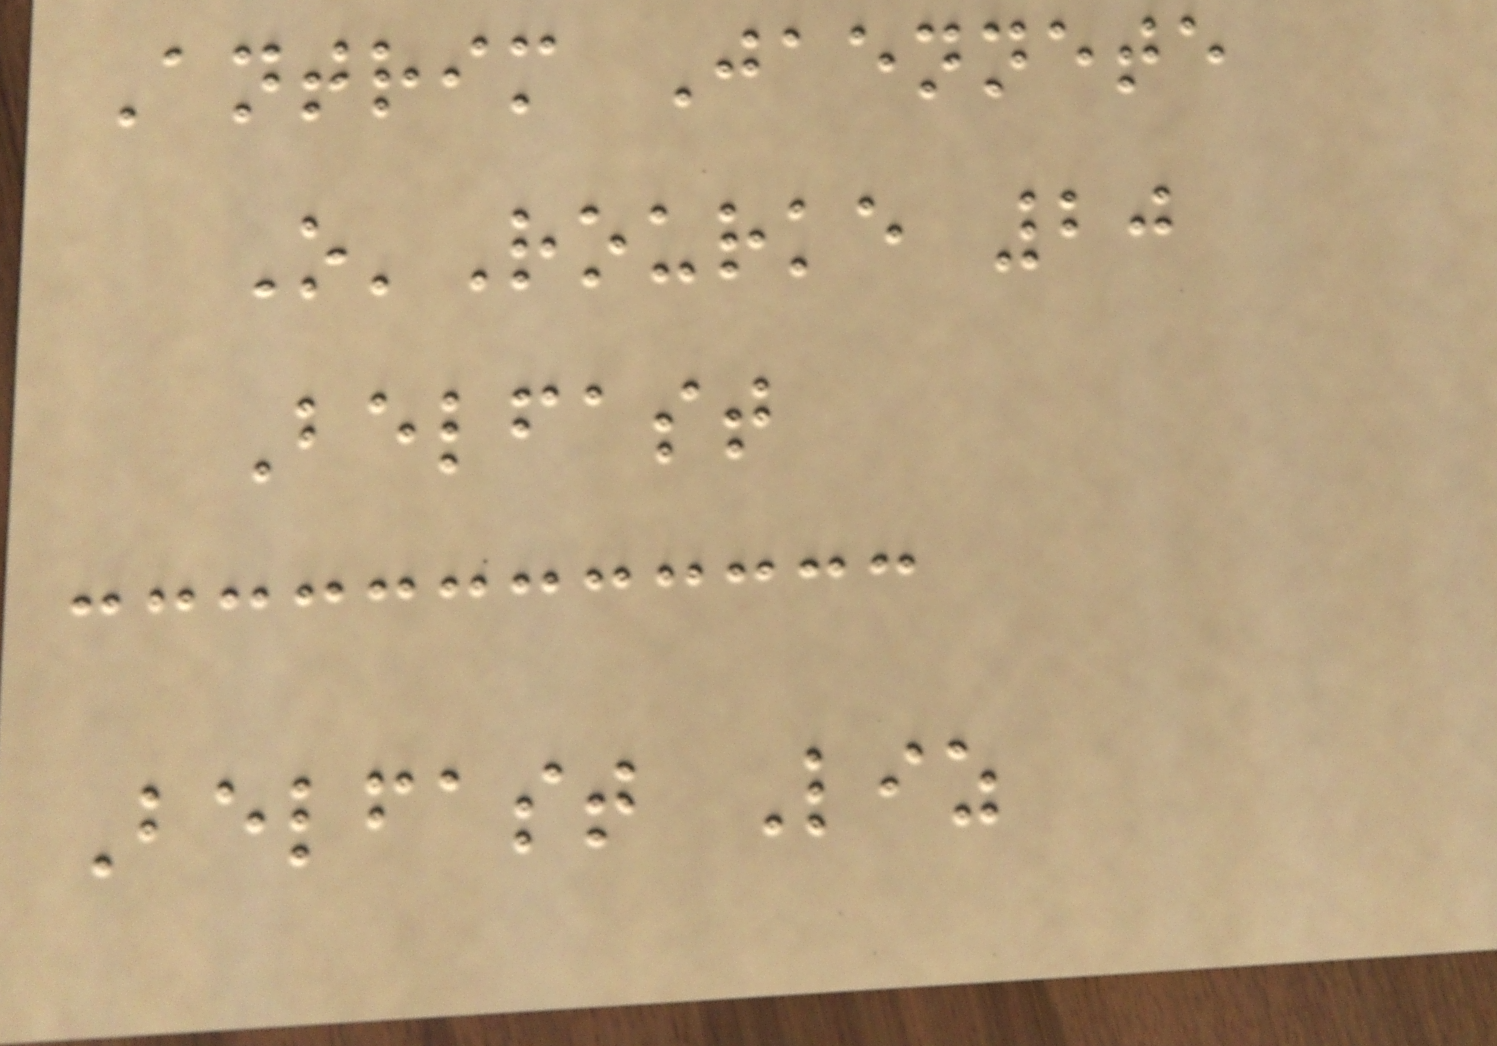Antrim Jaennete
O'Rourke 20
Belfast
Belfast Liz
